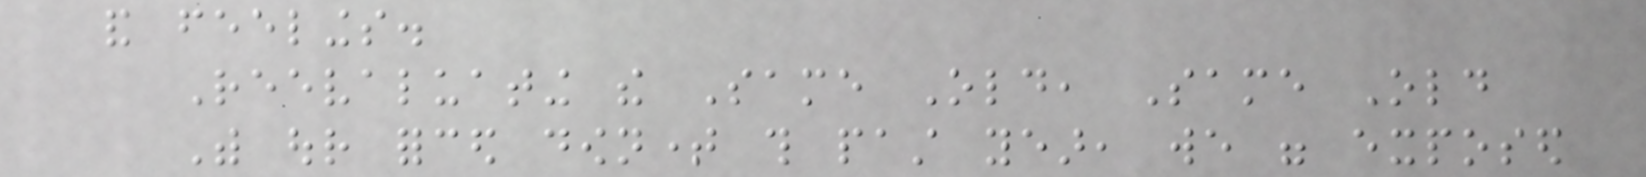and feelings.
Reevaluating the Same Old, Same Old
With our forced downtime this past year, we were exposed
